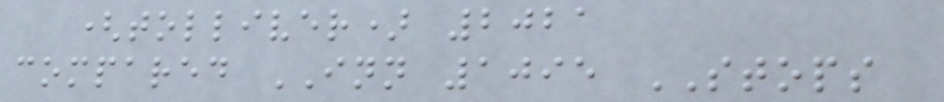(tolliver) 2021
compared INN 1095 STOPS
